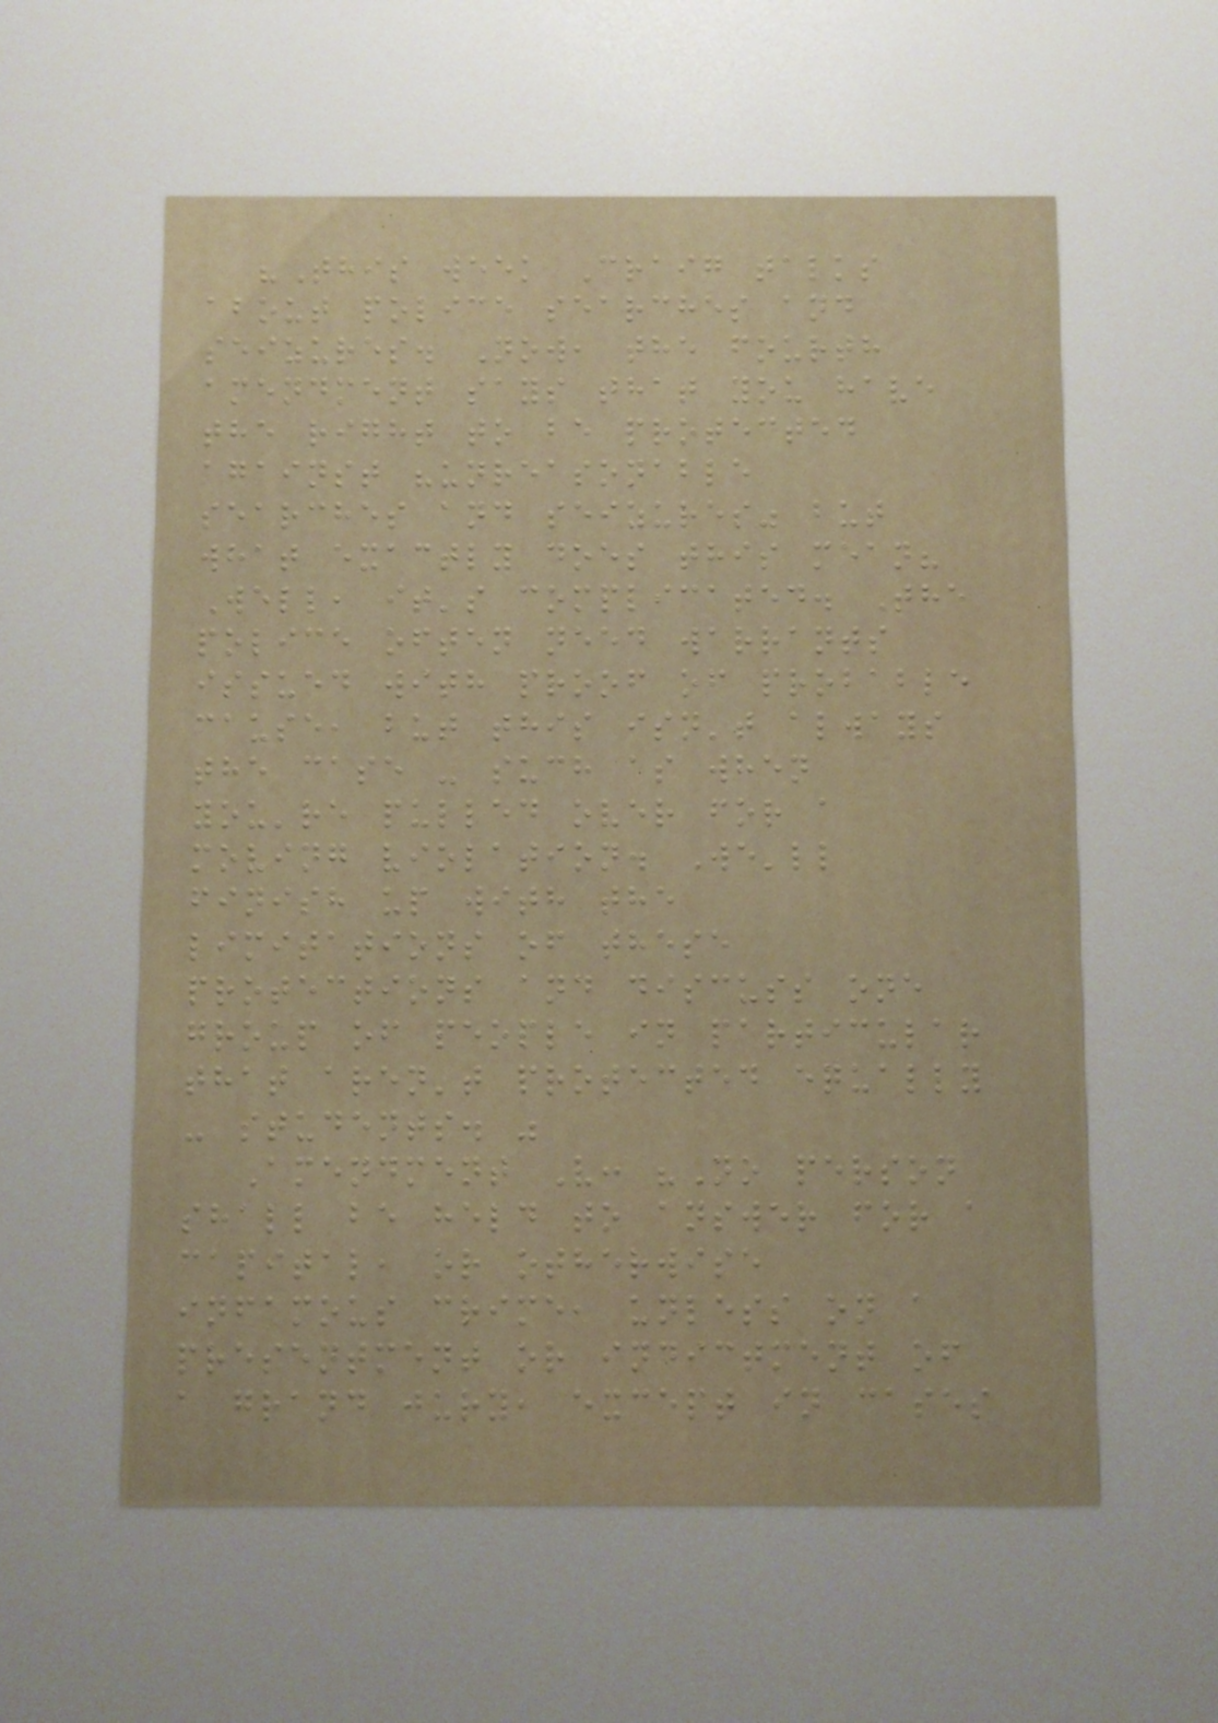"This week Craig talks
about police searches and
seizures. Now, the fourth
amendment says that you have
the right to be protected
against "unreasonable
searches and seizures" but
what exactly does this mean?
Well, it's complicated. The
police often need warrants
issued with proof of probable
cause, but this isn't always
the case - such as when
you're pulled over for a
moving violation. We'll
finish up with the
limitations of these
protections and discuss one
group of people in particular
that aren't protected equally
- students. "
Amendment V: "No person
shall be held to answer for a
capital, or otherwise
infamous crime, unless on a
presentment or indictment of
a grand jury, except in cases
